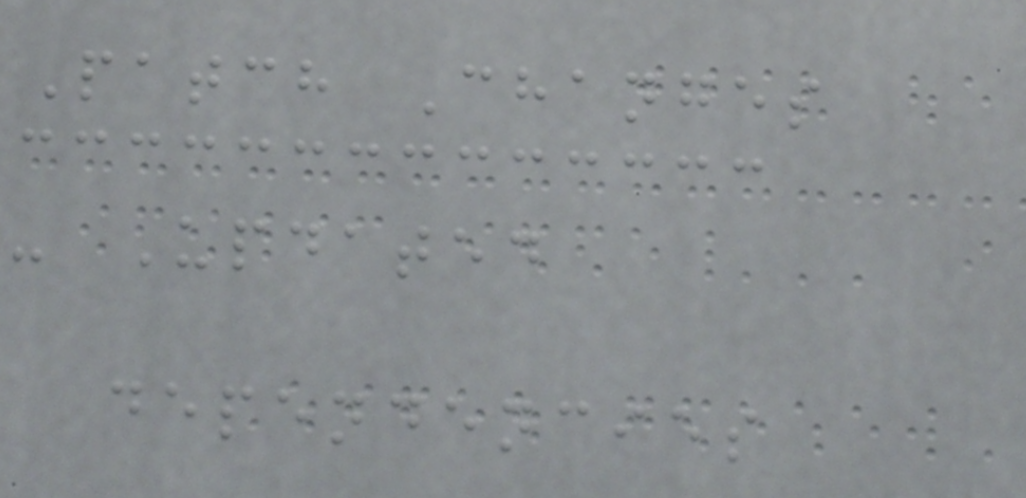Patch Changes
- Updated
dependencies
